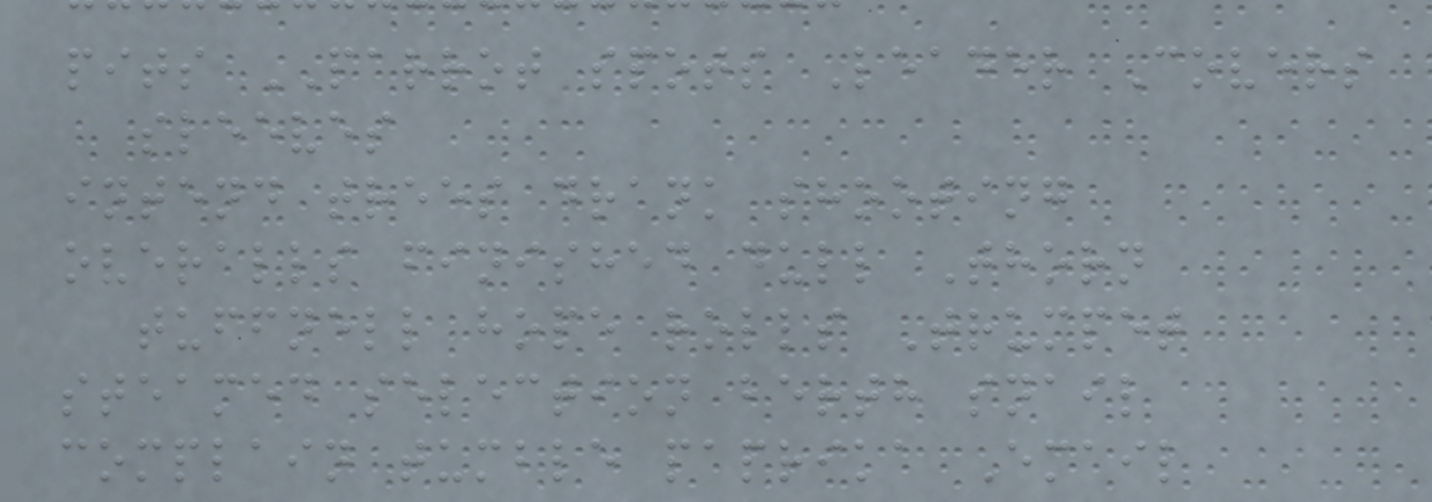pits PARROT spots Leader Covers
sleeves
intend trees drank shooting
overalls finished dull Thorn
tuffnell hope rolls Trumpet
steamed selection berth snail
complain tumble paprika Email
